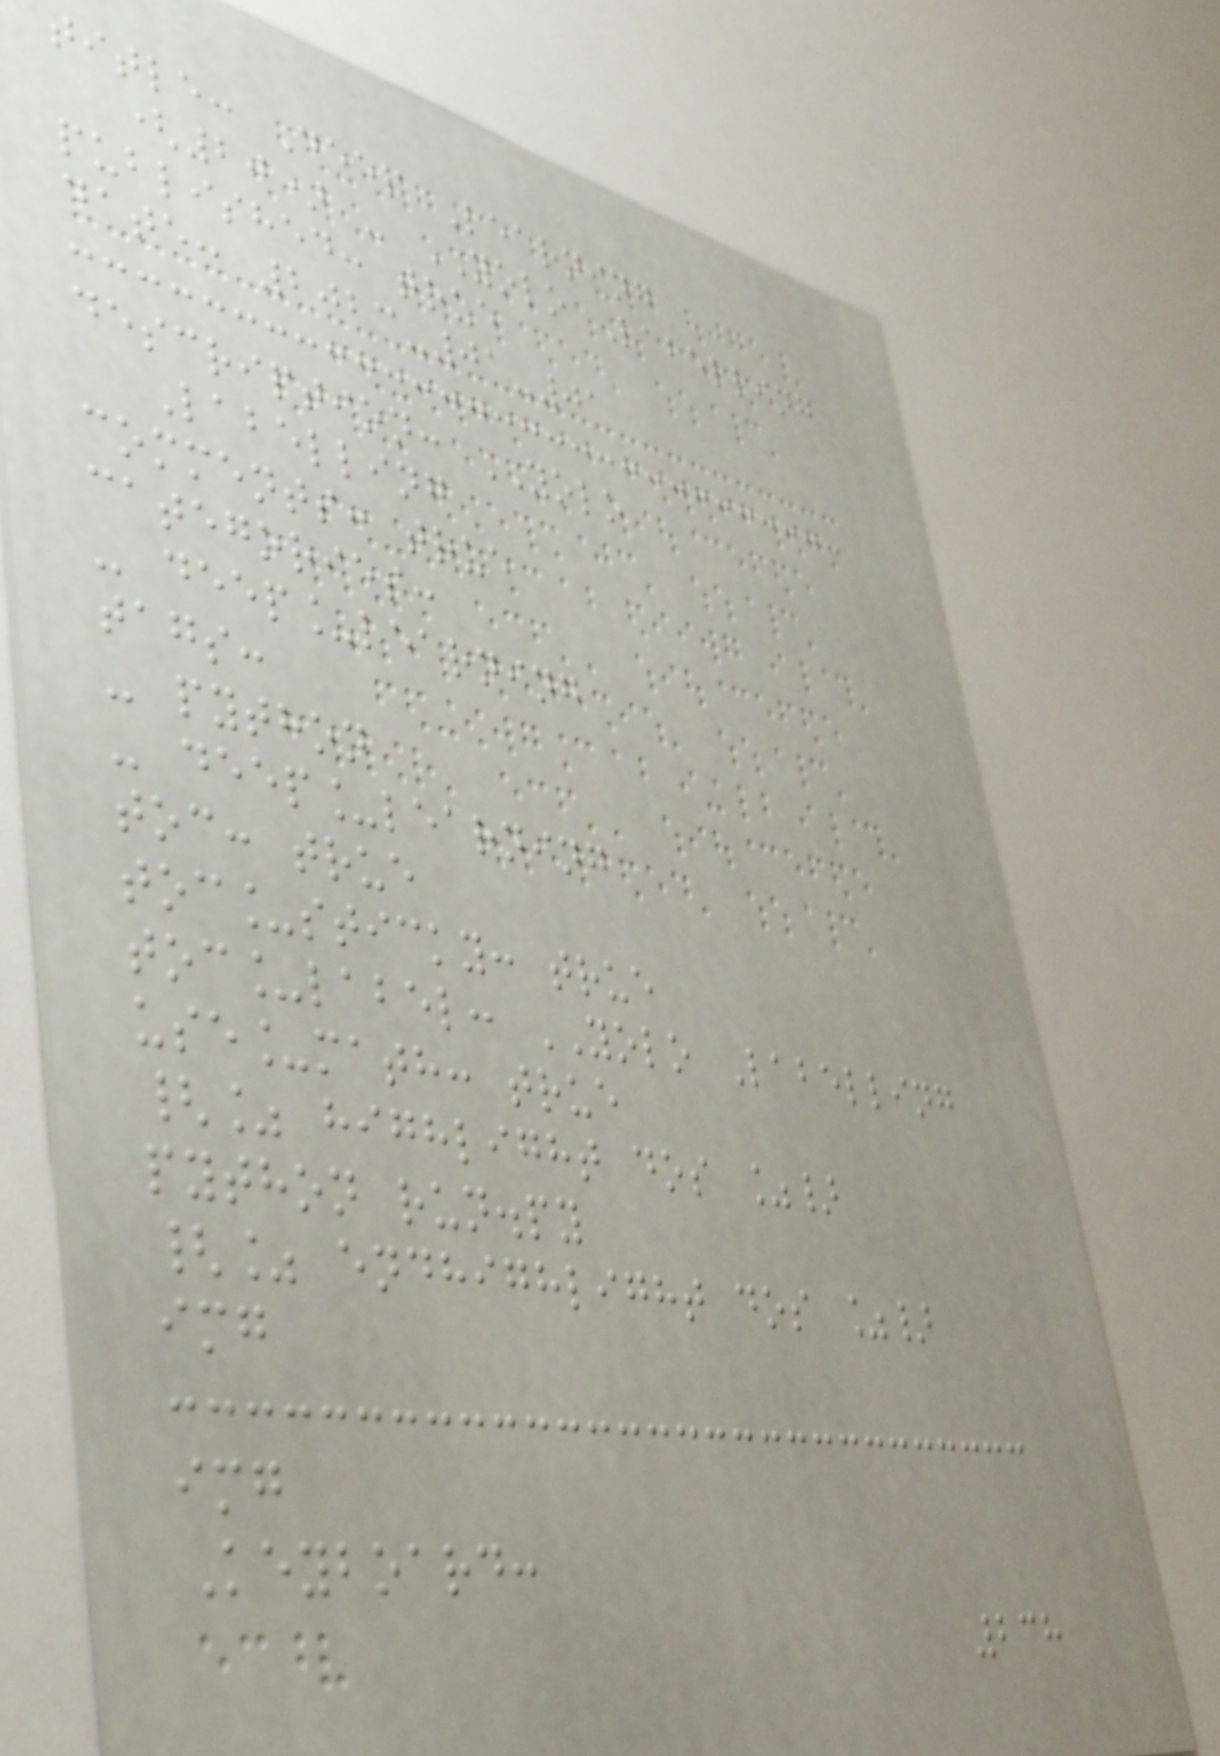title: Deep Learning
(20) - YOLO Labelling
published: true
date: 2023-01-01
description: YOLO
Labelling
comments: true
categories:
- deep_learning
tags:
- python
- deep_learning
toc: true
toc_sticky: true
toc_label: YOLO Labelling
use_math: true
{% highlight dos %}
python run.py
{% endhighlight dos %}
img
img
Keyboard:
238
